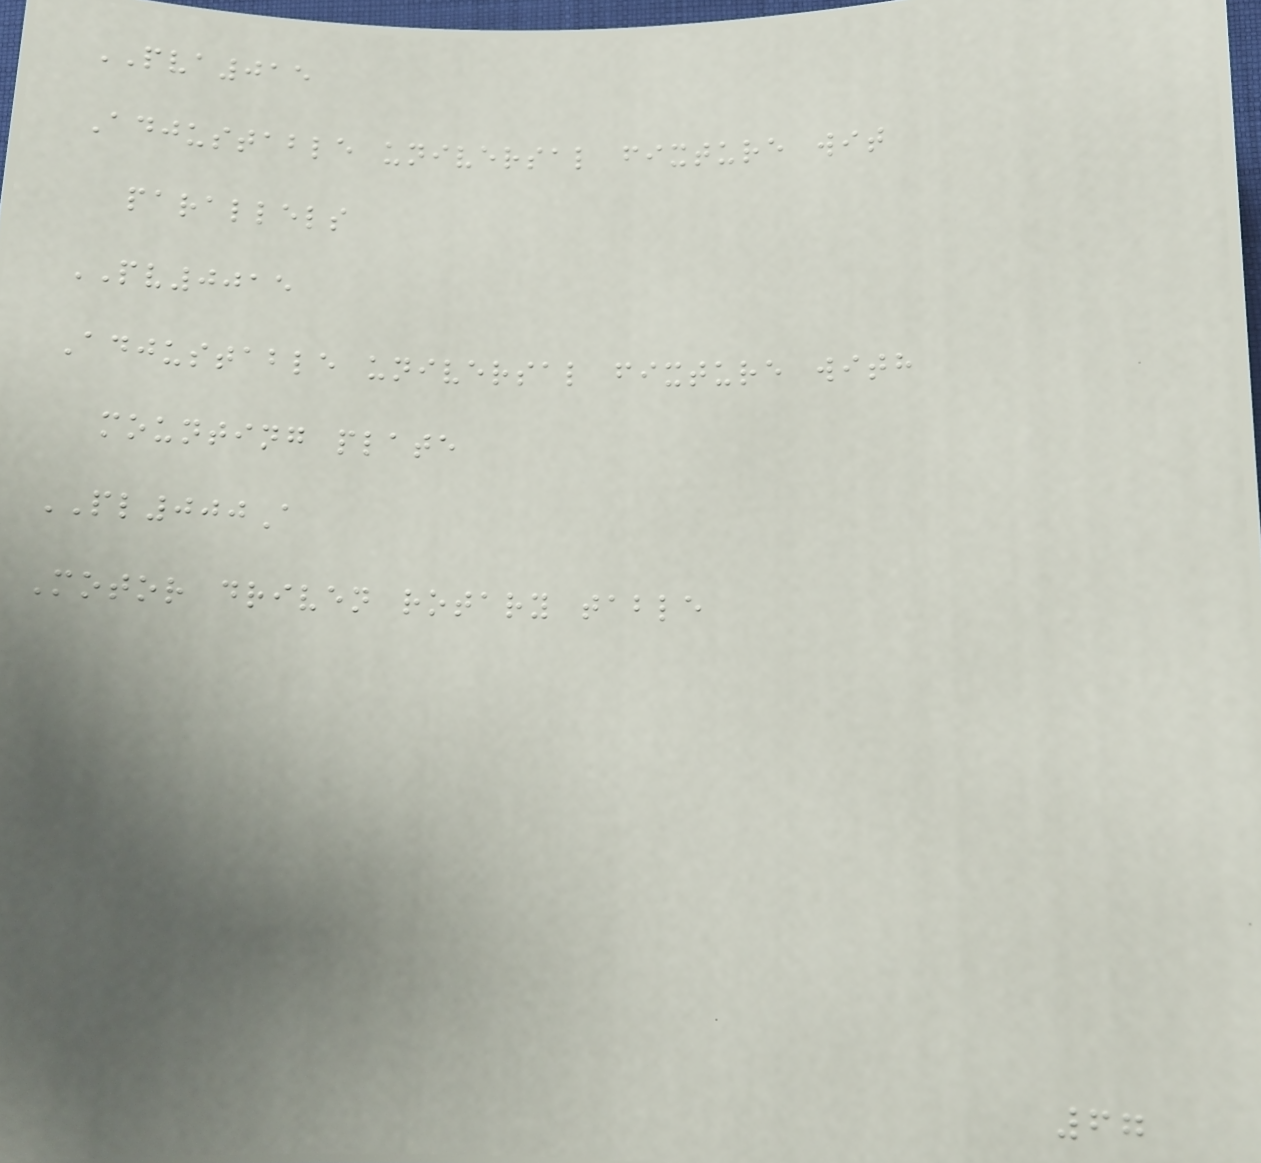PVA015
Adjustable universal fixture wit
parallels
PV0015
Adjustable universal fixture with
mounting plate
PL000A
Motor driven rotary table
67
